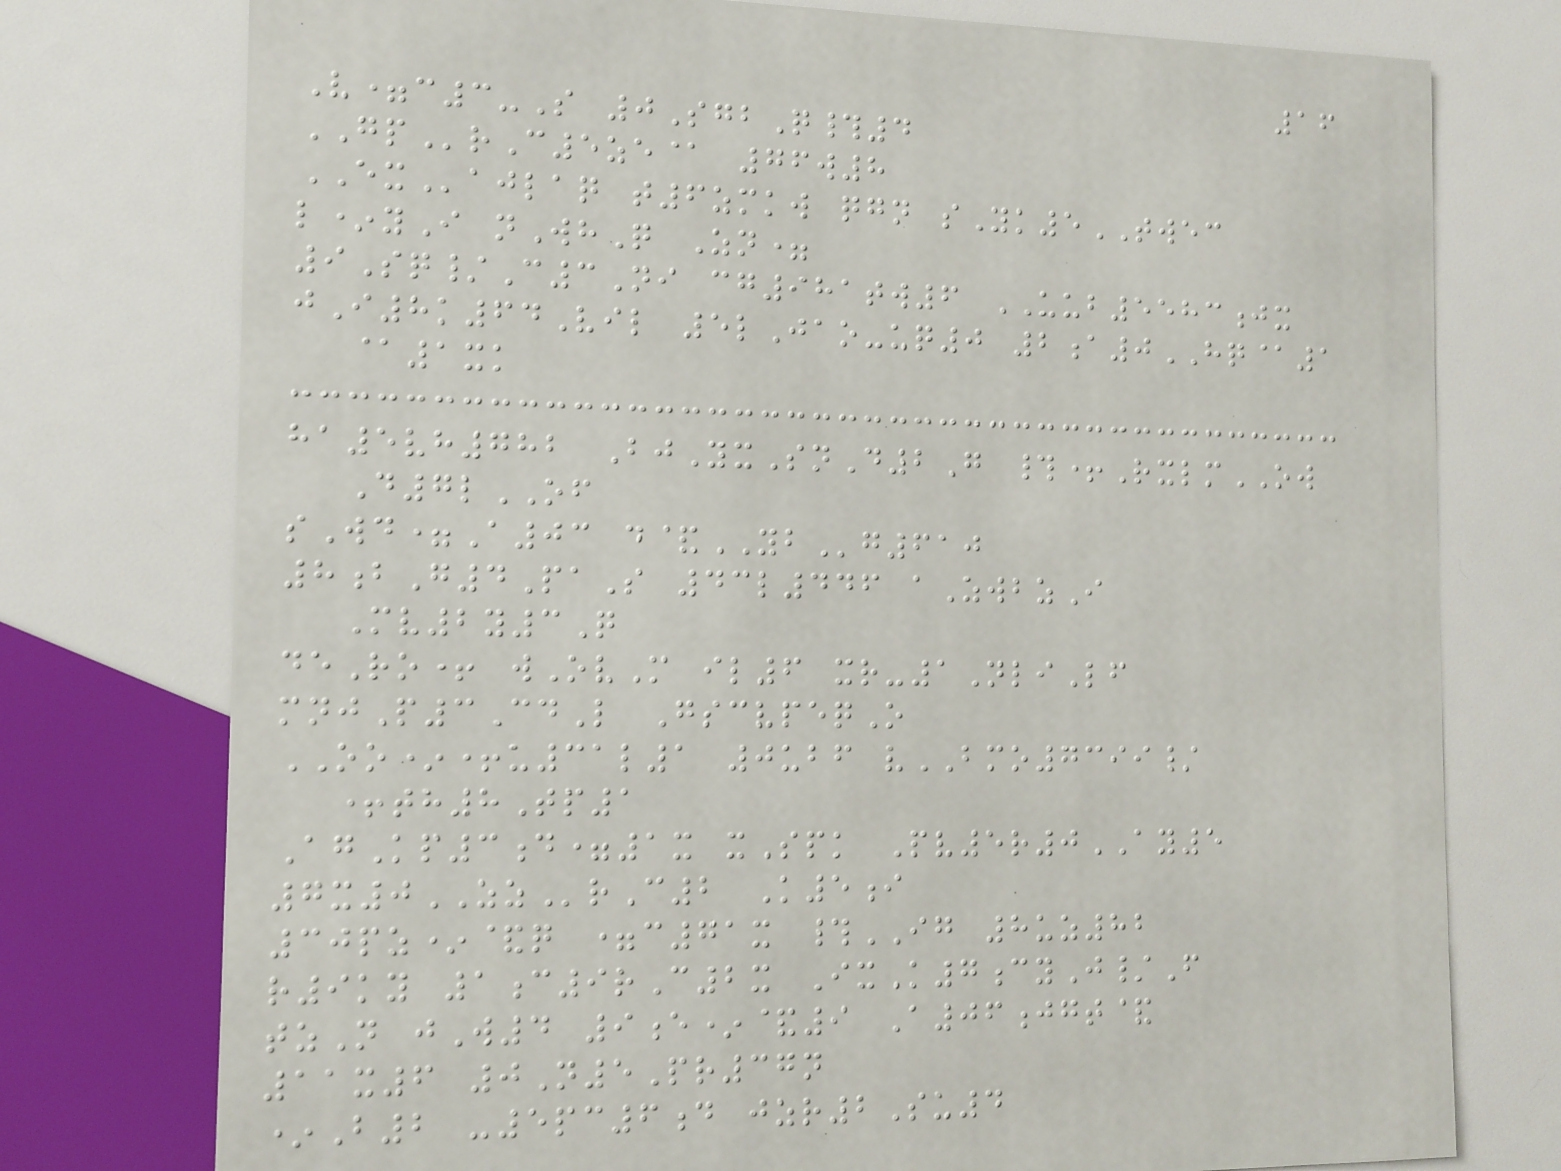16
V=c3-S 0SgbQ#4
GPrC5ze@ 76w8
EXajlaq t6zmkw qgn sYk5TWEC
l*yI nWhQ Zn=
9Sq/C3Ni cg981tw6 UUB5583jx
jI8k64Vil 5lJao-uq0 2a0HQ@1
@1xk
ha5vh782 BjYxSnD2G #+RxlmOW
D7lOF
sWd=A03 d&YBg610
8bG4PaS 43l446 aZwbzI
Mv2y3Q
deRo+ wOvM il6 xr-1NliLf
mnjP3CdL GscvpeqO
OO*+u31l1 0ubf vBMO7399/
+th8Tp1
AgKp3d=1x xSpk Pv5r0AY5
7x0ZZrC2 K5i
30pz*&q =c71x #IG 8uz82
r9ky 1c9rC2x IxK7cyJ/F
tzN jW4 9e*&9 A06jgt&
11x6 0N5Pr37n
*B2 -5pc6d jzr2Su4
